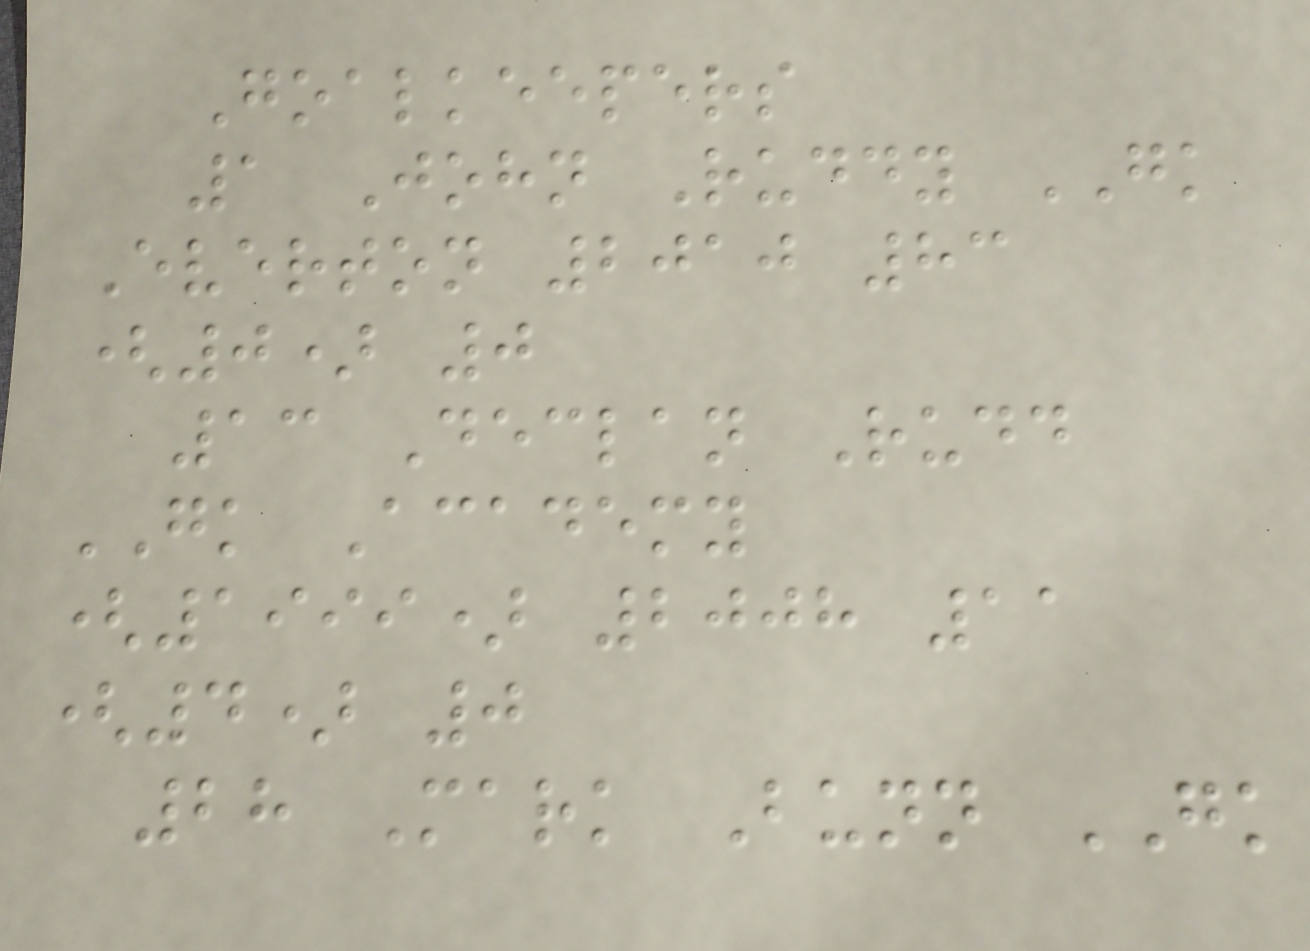Goalkeepers
1 John Ruddy GK
Everton 2010 83
(0) 0
13 Declan Rudd
GK Academy
(1999) 2008 11
(4) 0
28 Mark Bunn GK
